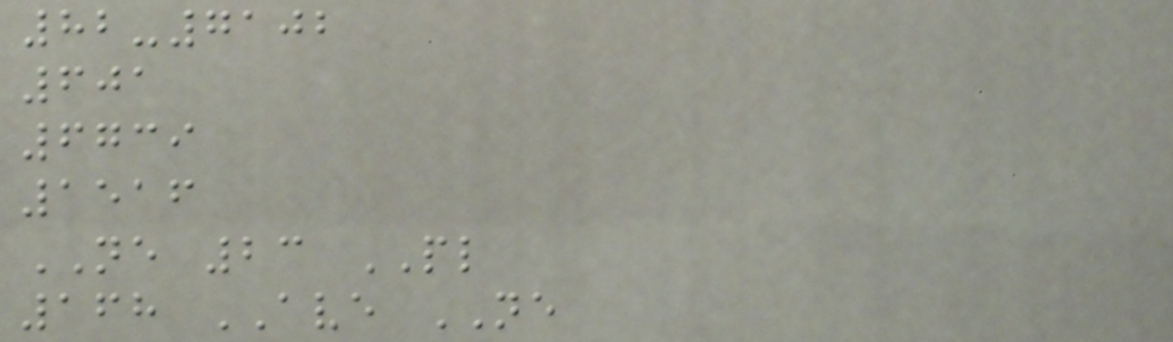82-7102
601
6739
1516
NE 23 PL
168 AVE NE
